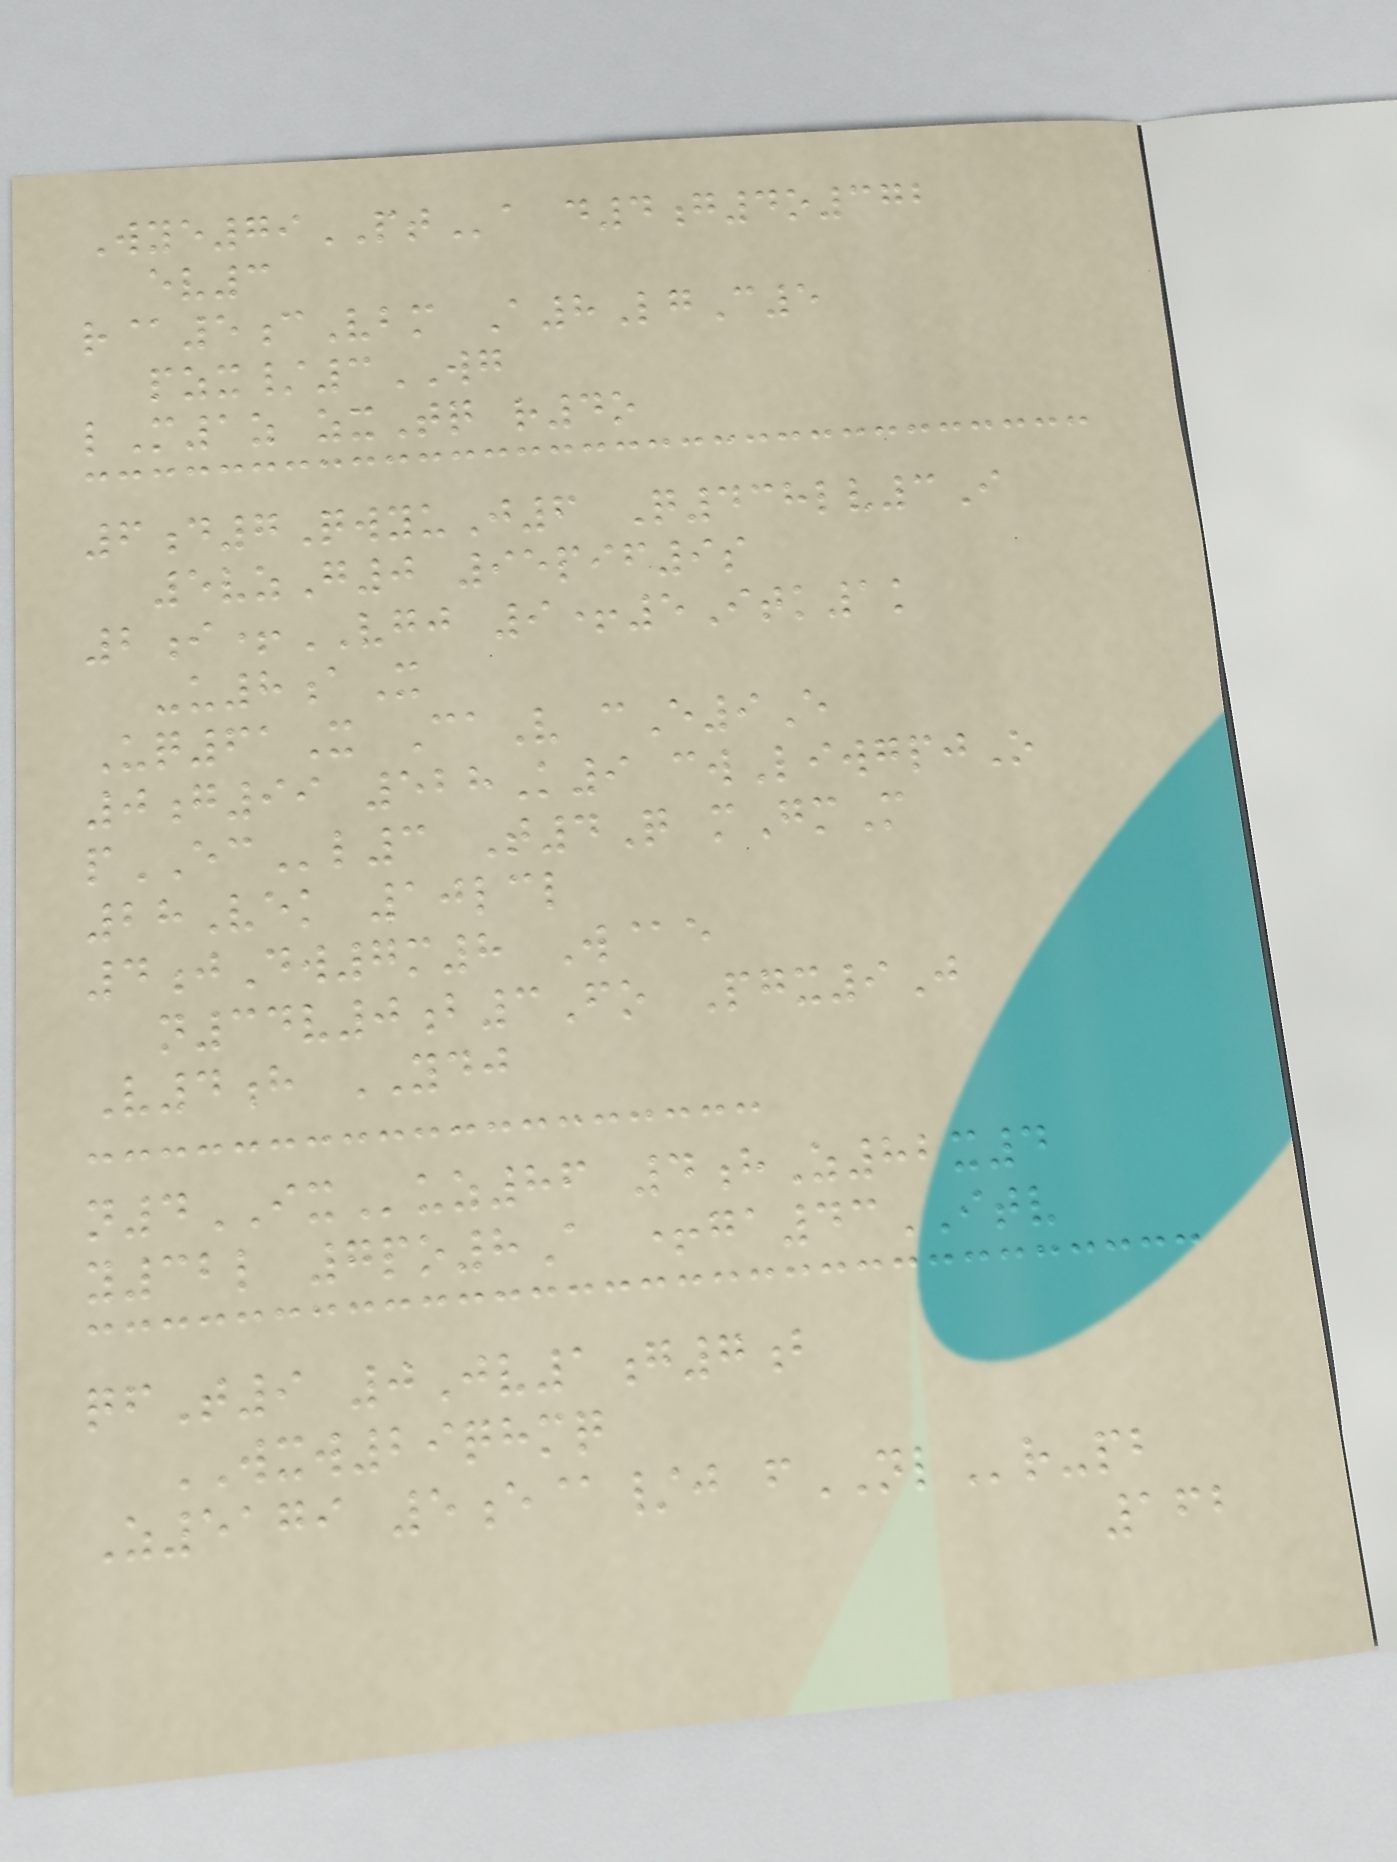Wye79PTa d4g4o372
ev3
r@5cVbm A8LgC5
pzx/3WG
lM1z zxTq r4o
6d7QwyuJ6 Q438lv3I
5vzG0 95pif9s
2i+VGJ 9+5Itk1k
-u8aX
Uq61X CaV cE9E
0g99 528K9 cwLiwgpjO
pECl3 T4Q mGmM
28Vek 10lcl
4jDw7m8 W@e
n34v0b3Fo Pgx9J
V4h YDJ
n4IXuz86 4hZ82x4
y32l 7po8A +ga43ITV
qfT9 0Jv1g7b
WXW29qhmq
Z5179 5e@/j fNLr-pb
162
